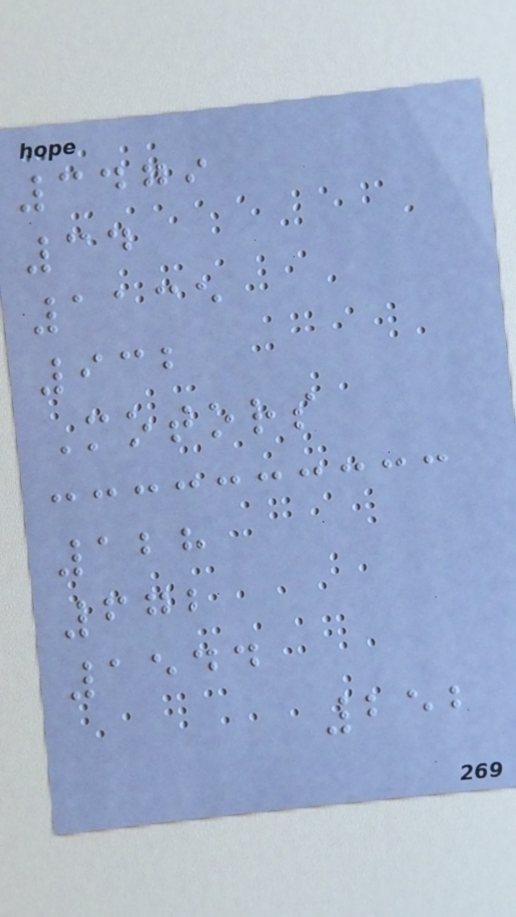3479
34
1135
932
Motors
128
672
1544
252
